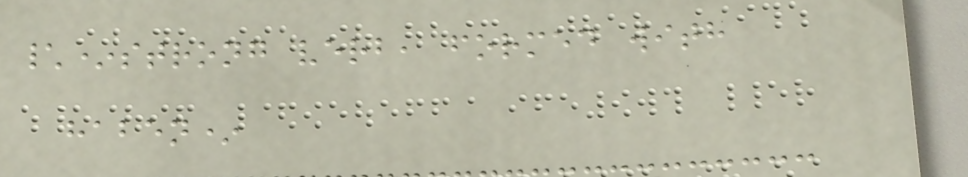\*strong verb, formed with
haben*
